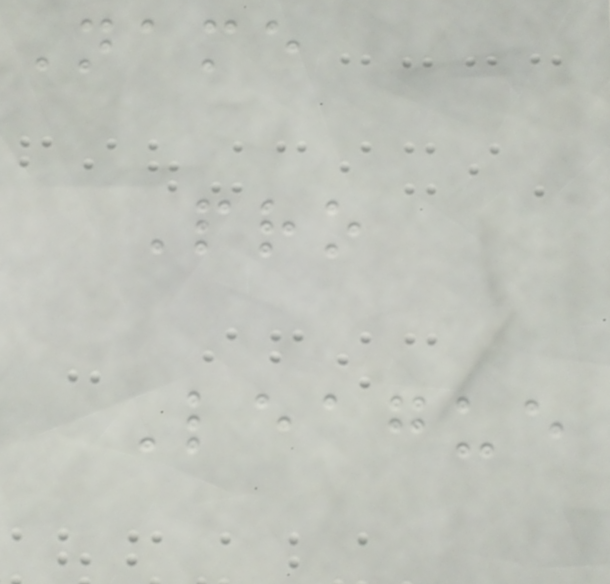Name
Pro
League
